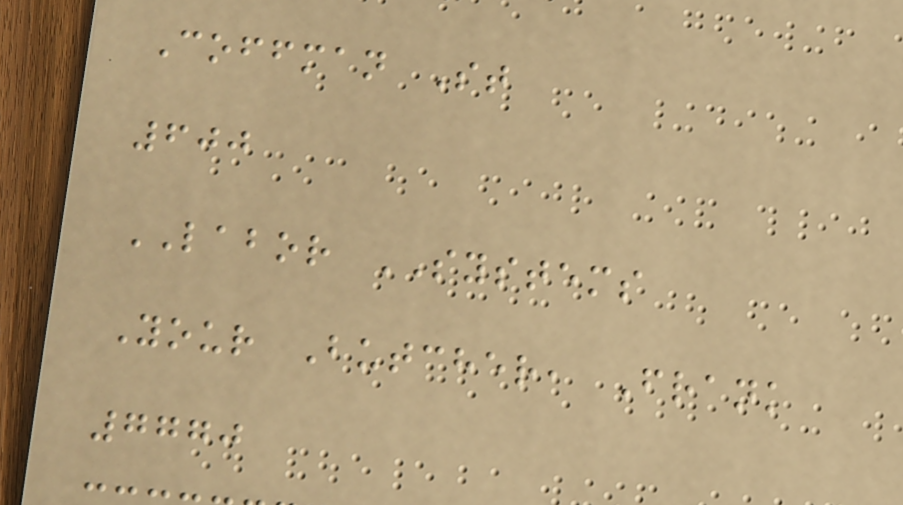Coffman St
600
LABOR SYSTEMS
Your Butcher, Frank
7770
